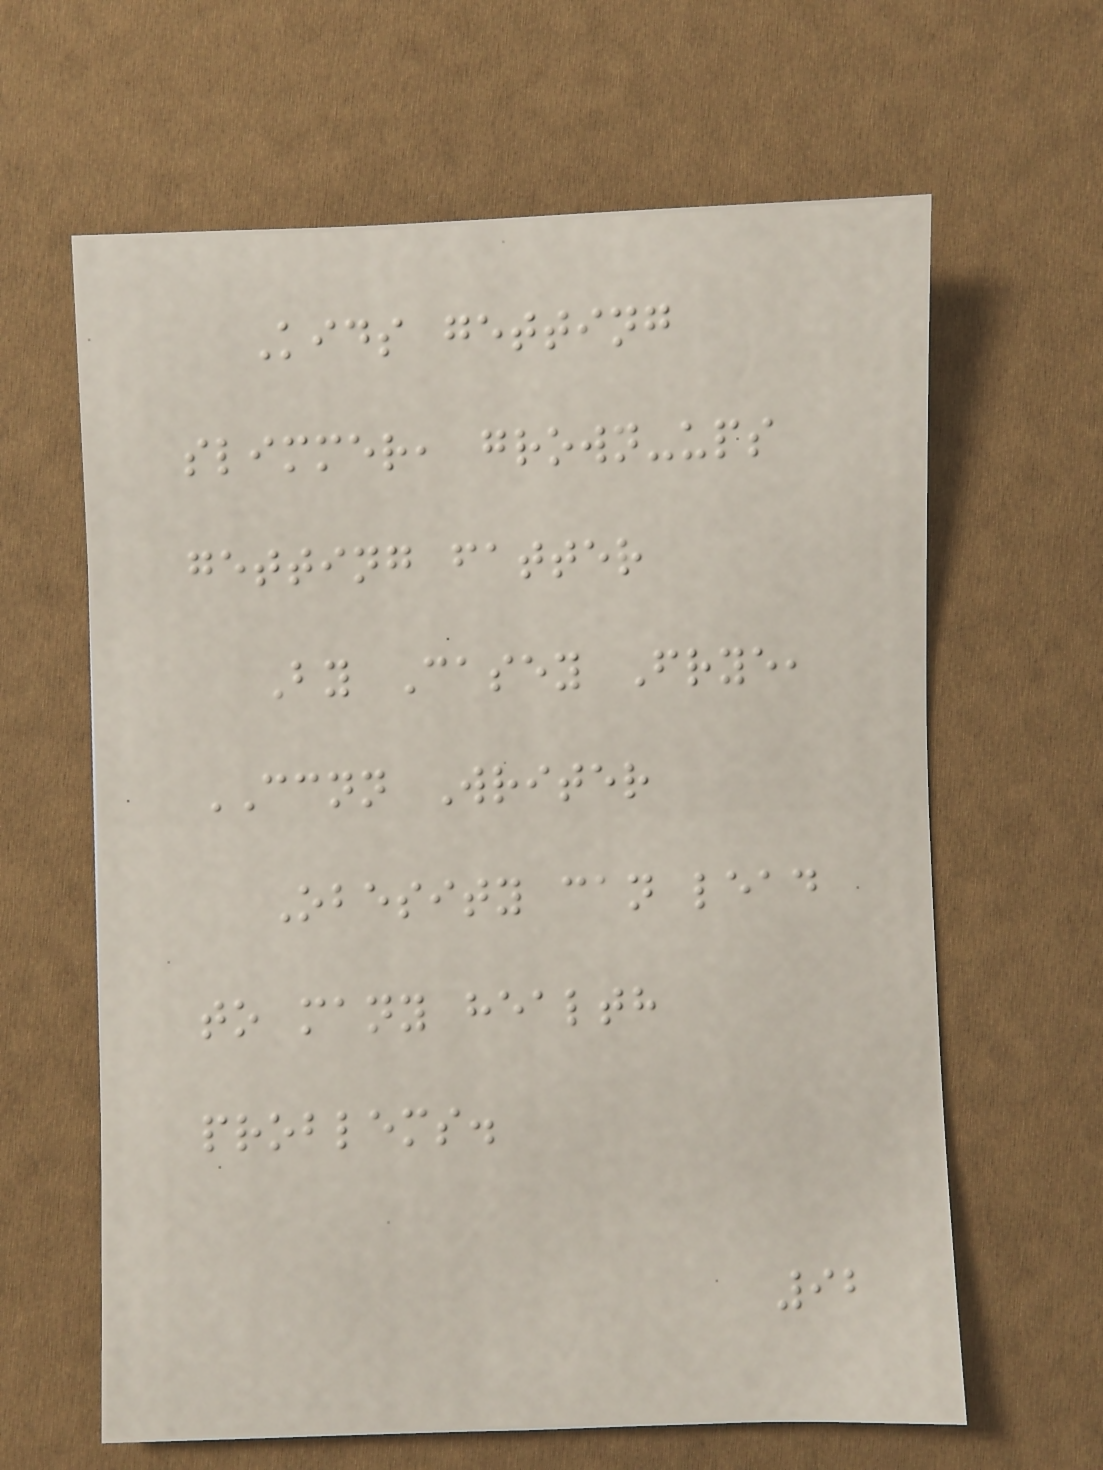Kids getting
slimmer, grown-ups
getting fatter
By Casey Frye,
CCNN Writer
Obesity can lead
to many health
problems.
92
